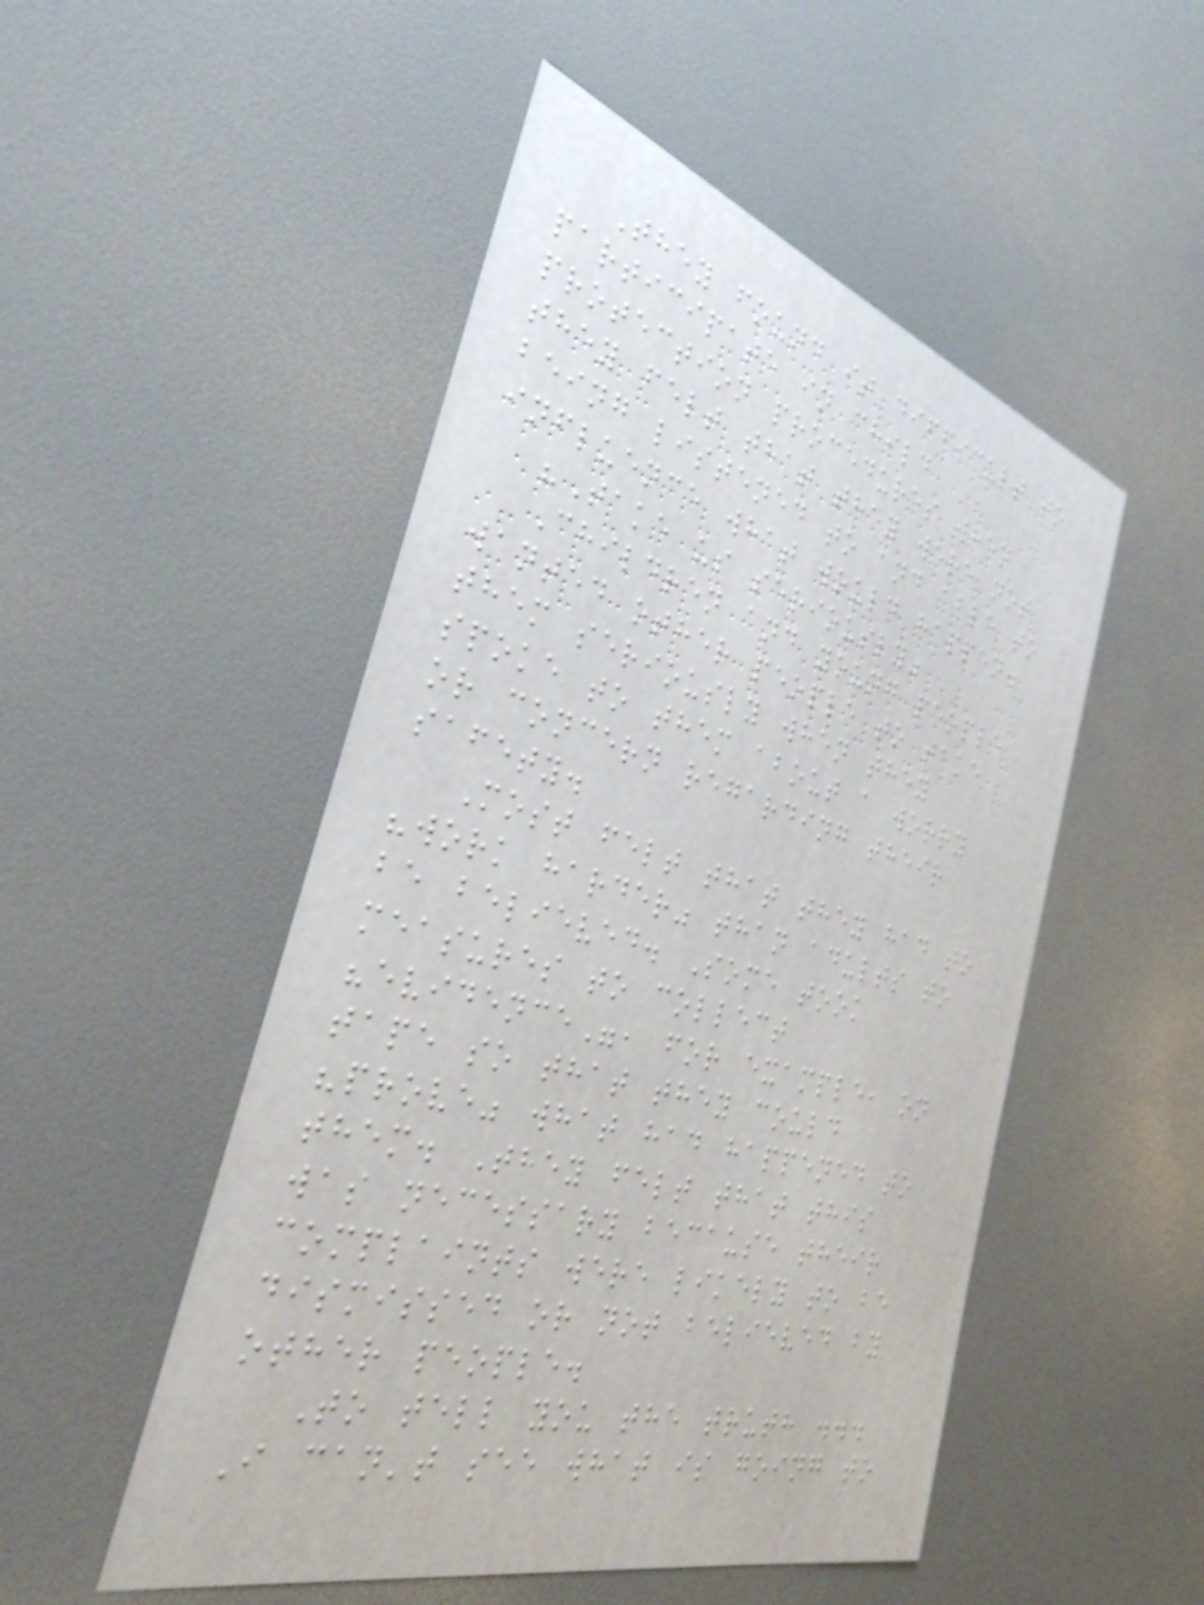They found it difficult to
participate in child
protection procedures when
they felt that they were not
being listened to and able to
influence what would happen.
"Take us seriously"
Children and young people
wanted other people to take
them seriously when they
spoke to them about a worry
or concern regarding their
safety.
Most felt that they had to
"work harder" than adults to
be believed. Some took
measures to collect
"evidence", for example, on
tape so that they could
"prove" what had happened to
them. They felt that this
was necessary because their
complaints were likely to be
dismissed or not believed by
other people.
To tell you the truth ...
I can't see what is going to
